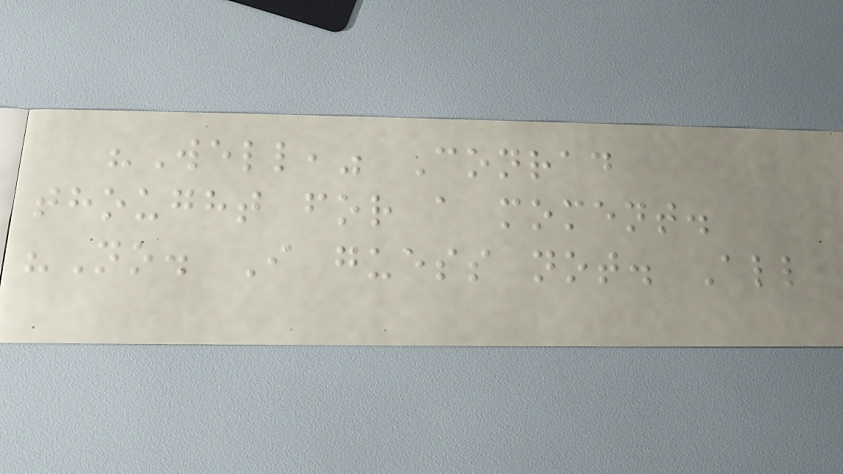"Well," Conrad
thought for a moment.
"No. I guess not. All
